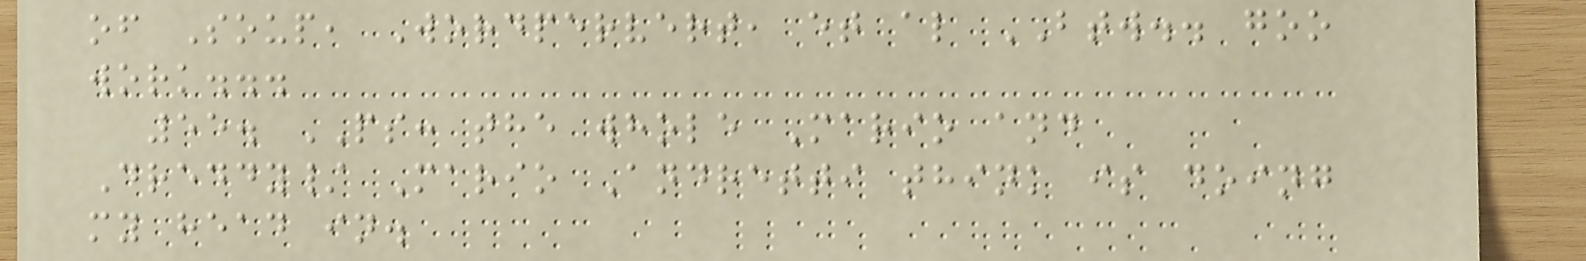of Soup, Wordpervert, et al BTW.. goo
work...
55. PS: the whole Mario and
Dreddy/ Mario Andretti think is doing
my head in.
